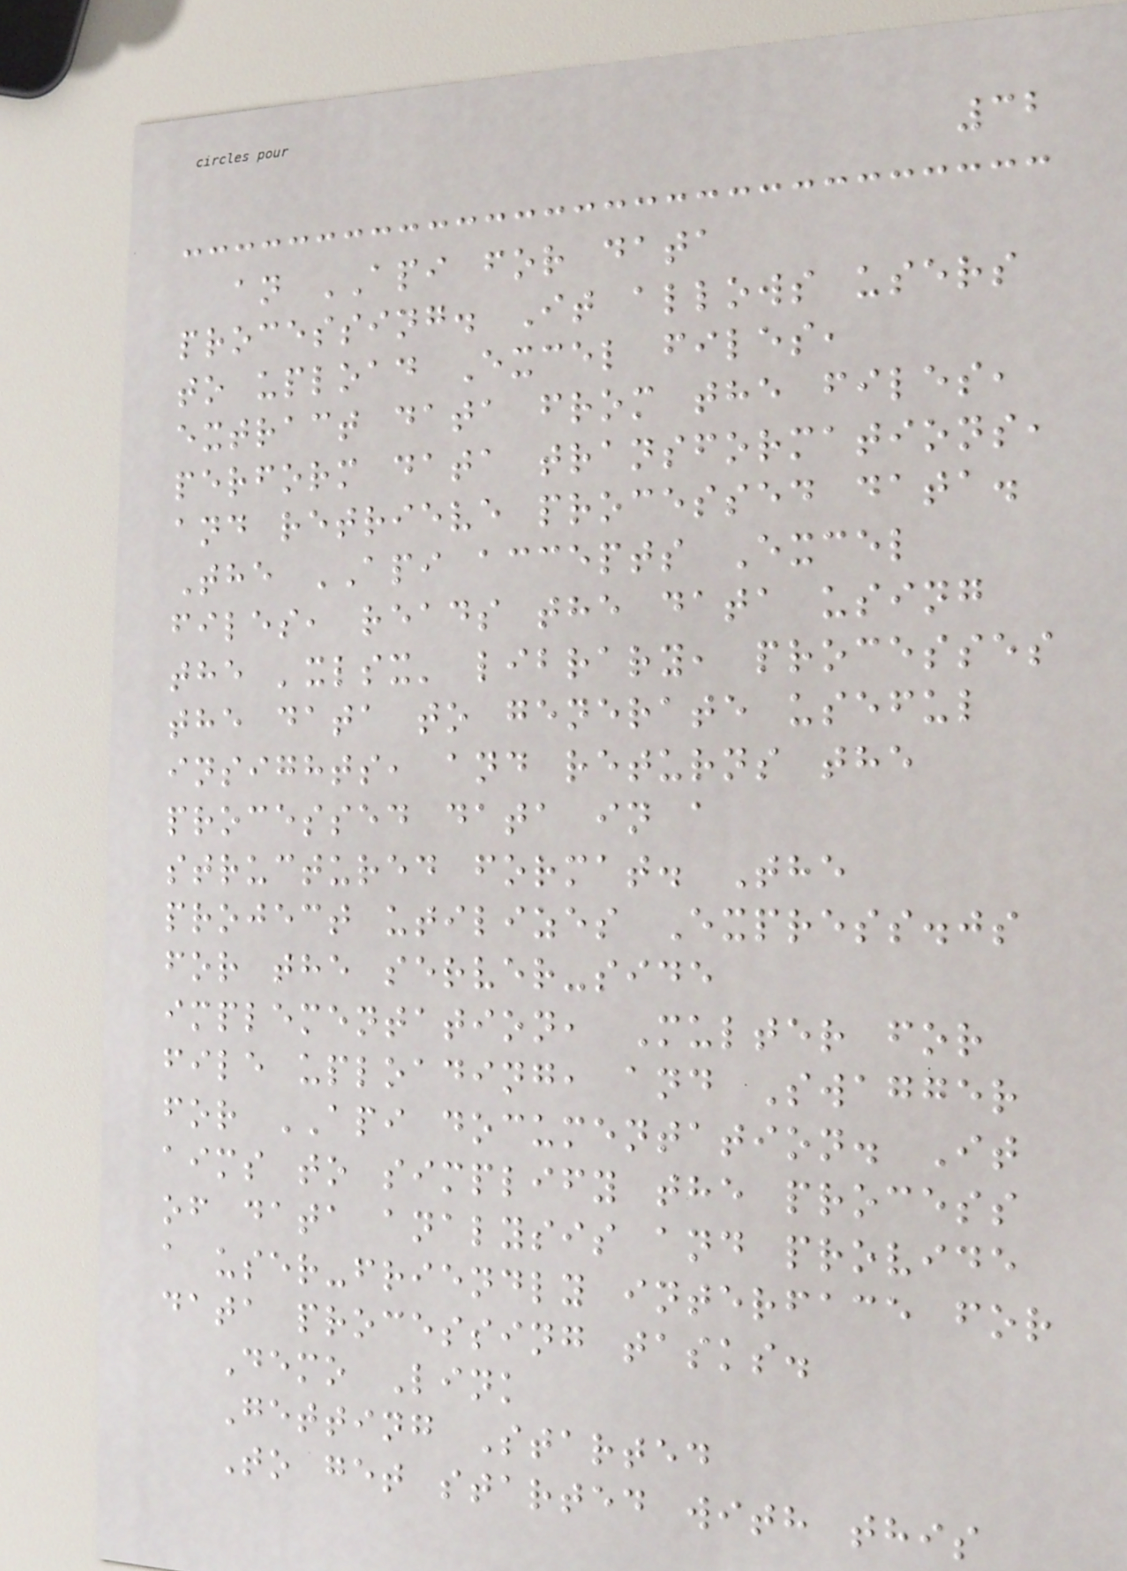32
an API for data
processing. It allows users
to upload Excel files,
extract data from the files,
perform data transformations,
and retrieve processed data.
The API accepts Excel
files, reads the data using
the 'xlsx' library, processes
the data to generate useful
insights, and returns the
processed data in a
structured format. The
project utilizes Express.js
for the server-side
implementation, Multer for
file uploading, and Swagger
for API documentation. It
aims to simplify the process
of data analysis and provide
a user-friendly interface for
data processing tasks.
Demo Link
Getting Started
To get started with this
